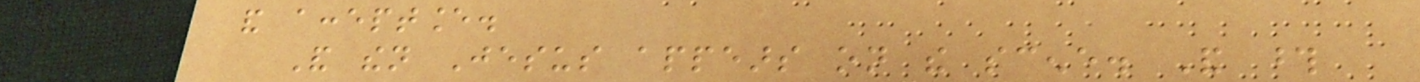and acceptance.
And then Jesus appears on the scene. And those
